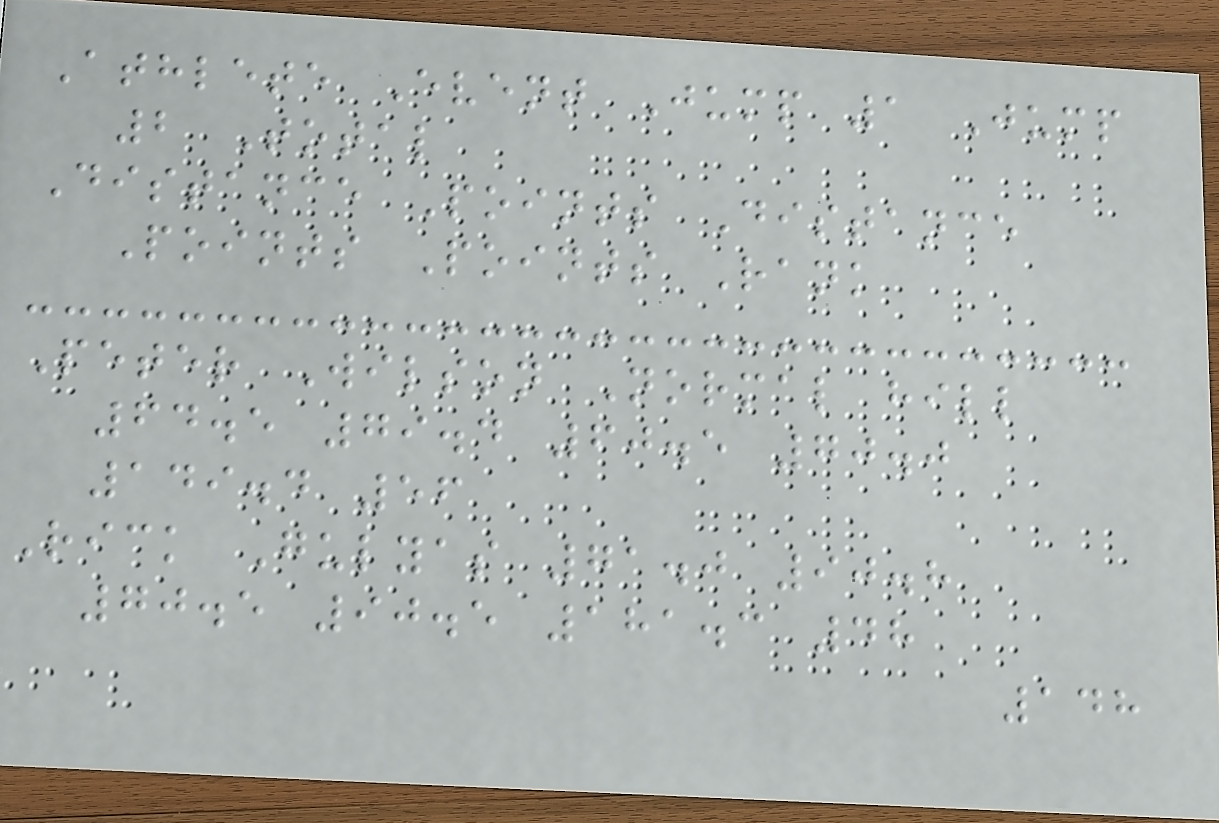Athlete Event Jump 1 Jump
2 Total
Distance Points Distance
Points Points Rank
Peter Wilson Normal hill
64.5 79.4 60.5 70.0
149.4 56
Rick Gulyas 71.0 90.8
70.5 90.5 181.3 48
148
